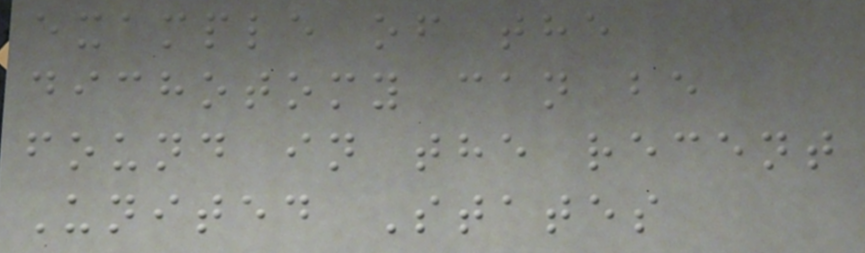example of the
dichotomy can be
found in the recent
United States
